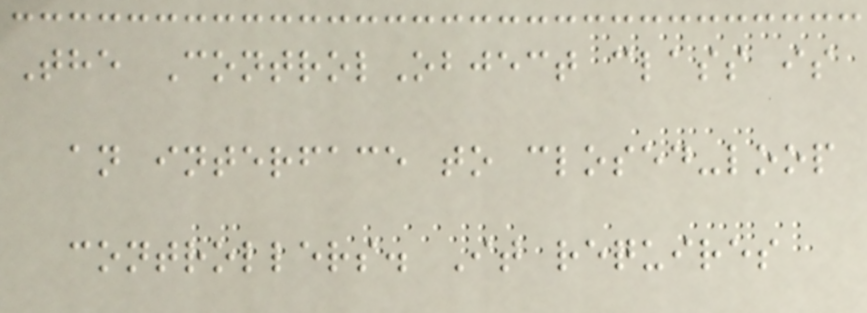The ControlObject class is
an interface to closed-loop
controllers. It requires
